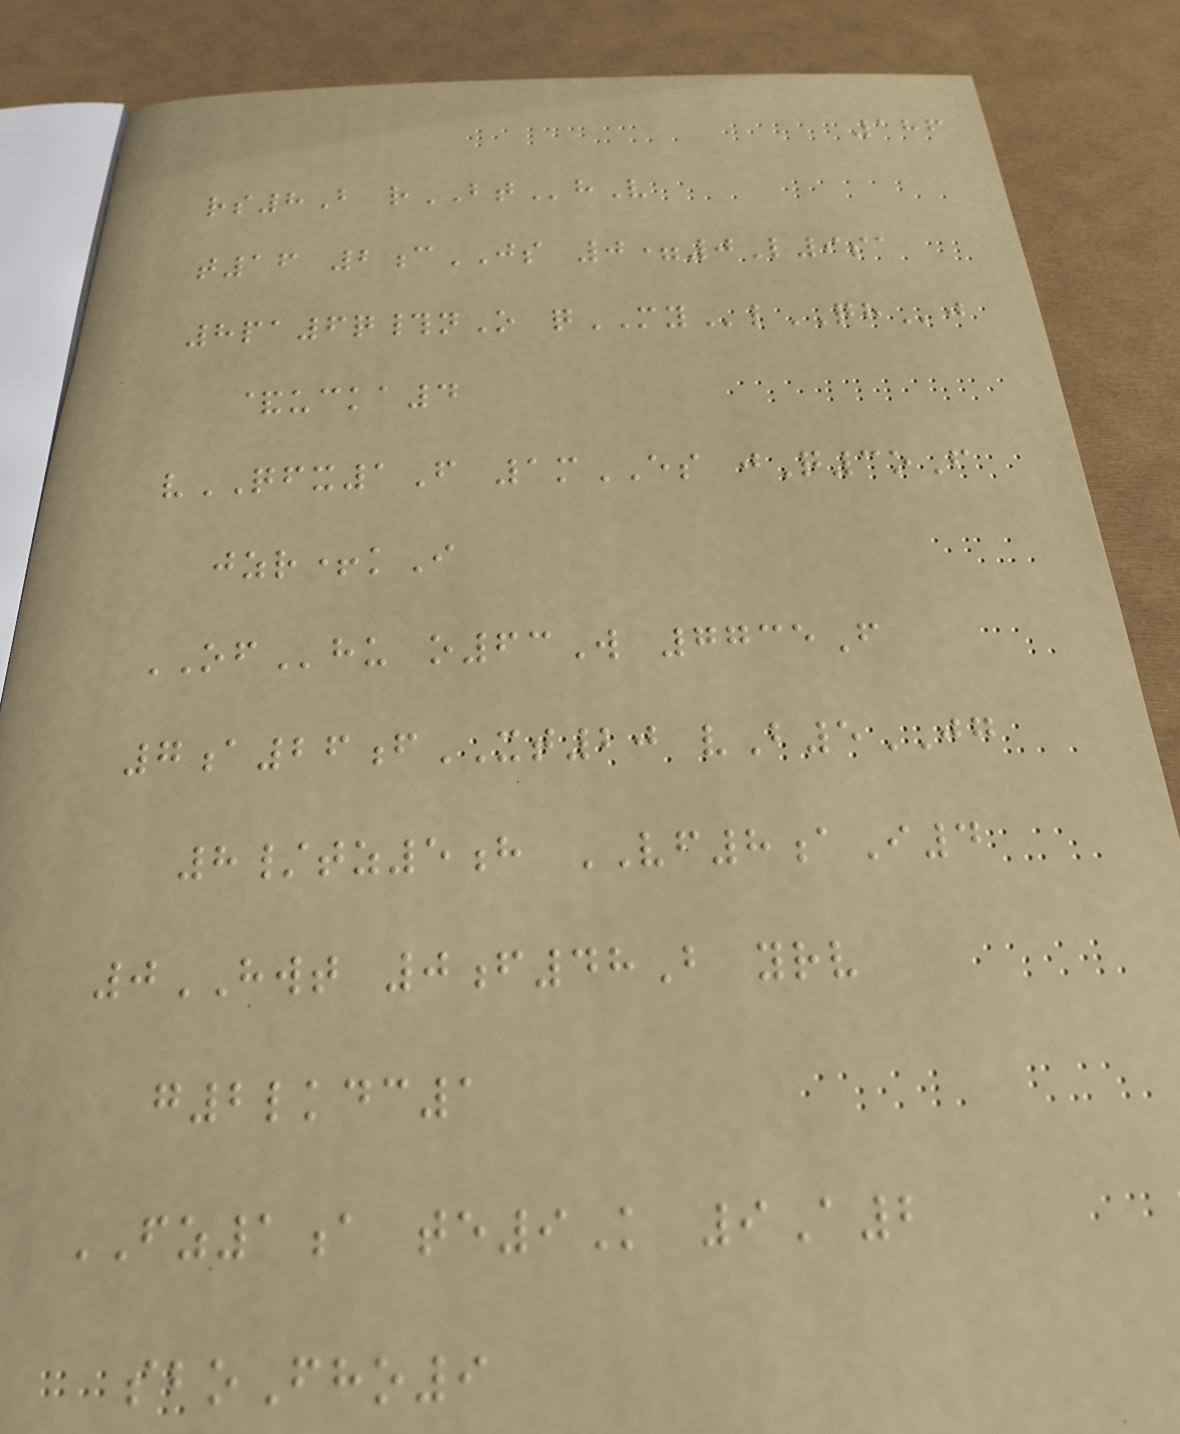186
rs8B rBThV
t16 2cJS 0=0L9sa
8pa6q#nO qMYlQHj
&ucka4
vQFX1F 1mES jQ3oF
jzr+kI
OFhu o63W 7735F
7a26fXT20 vB5JG
8/tz5h VF8aI4
0HWT 0f48B yrv
g2lkdc1
FZ1a te9K 9A2
sboFho9
